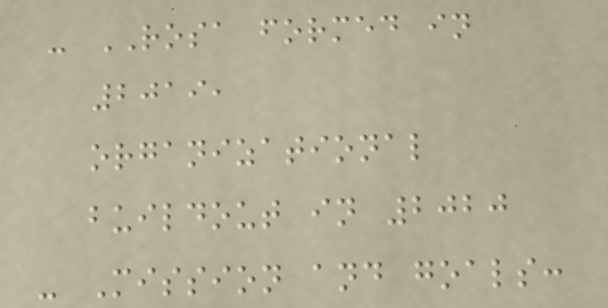- ROSA formed in
2019,
organizational
buildout in 2020
- Mission and goals:
